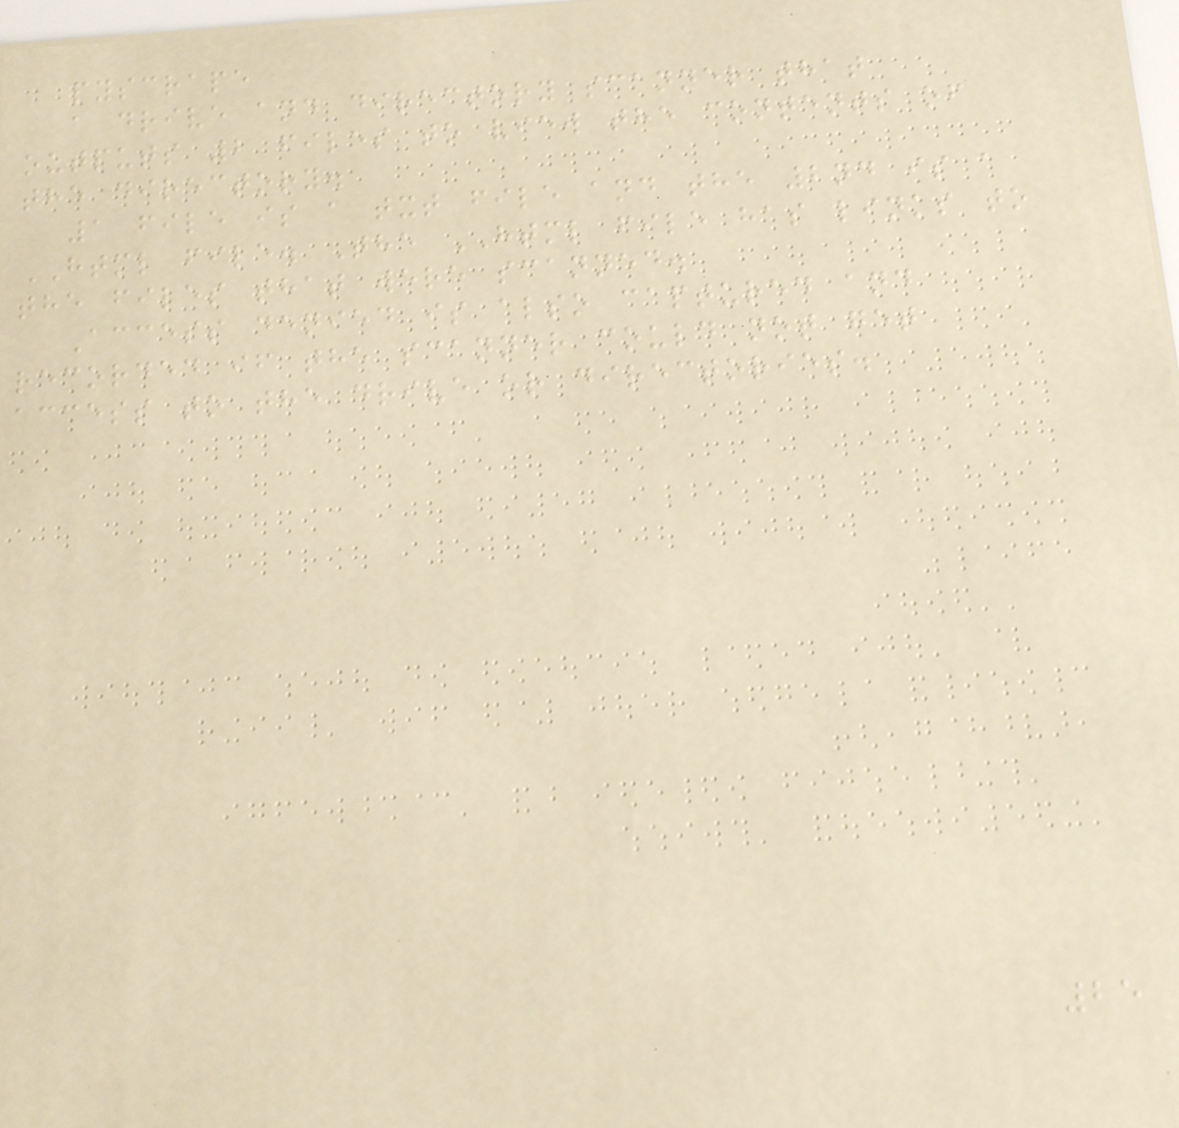pyscrape
a drive and directory scanner that
outputs 2 files to view the contents of
the directory.
1 file is a txt file and the 2nd is a
HTML file. The HTML file has links to
the files that were scanned.
Access denied is also captured and
recorded if the scanner could not get
access to the drive or directories.
25
